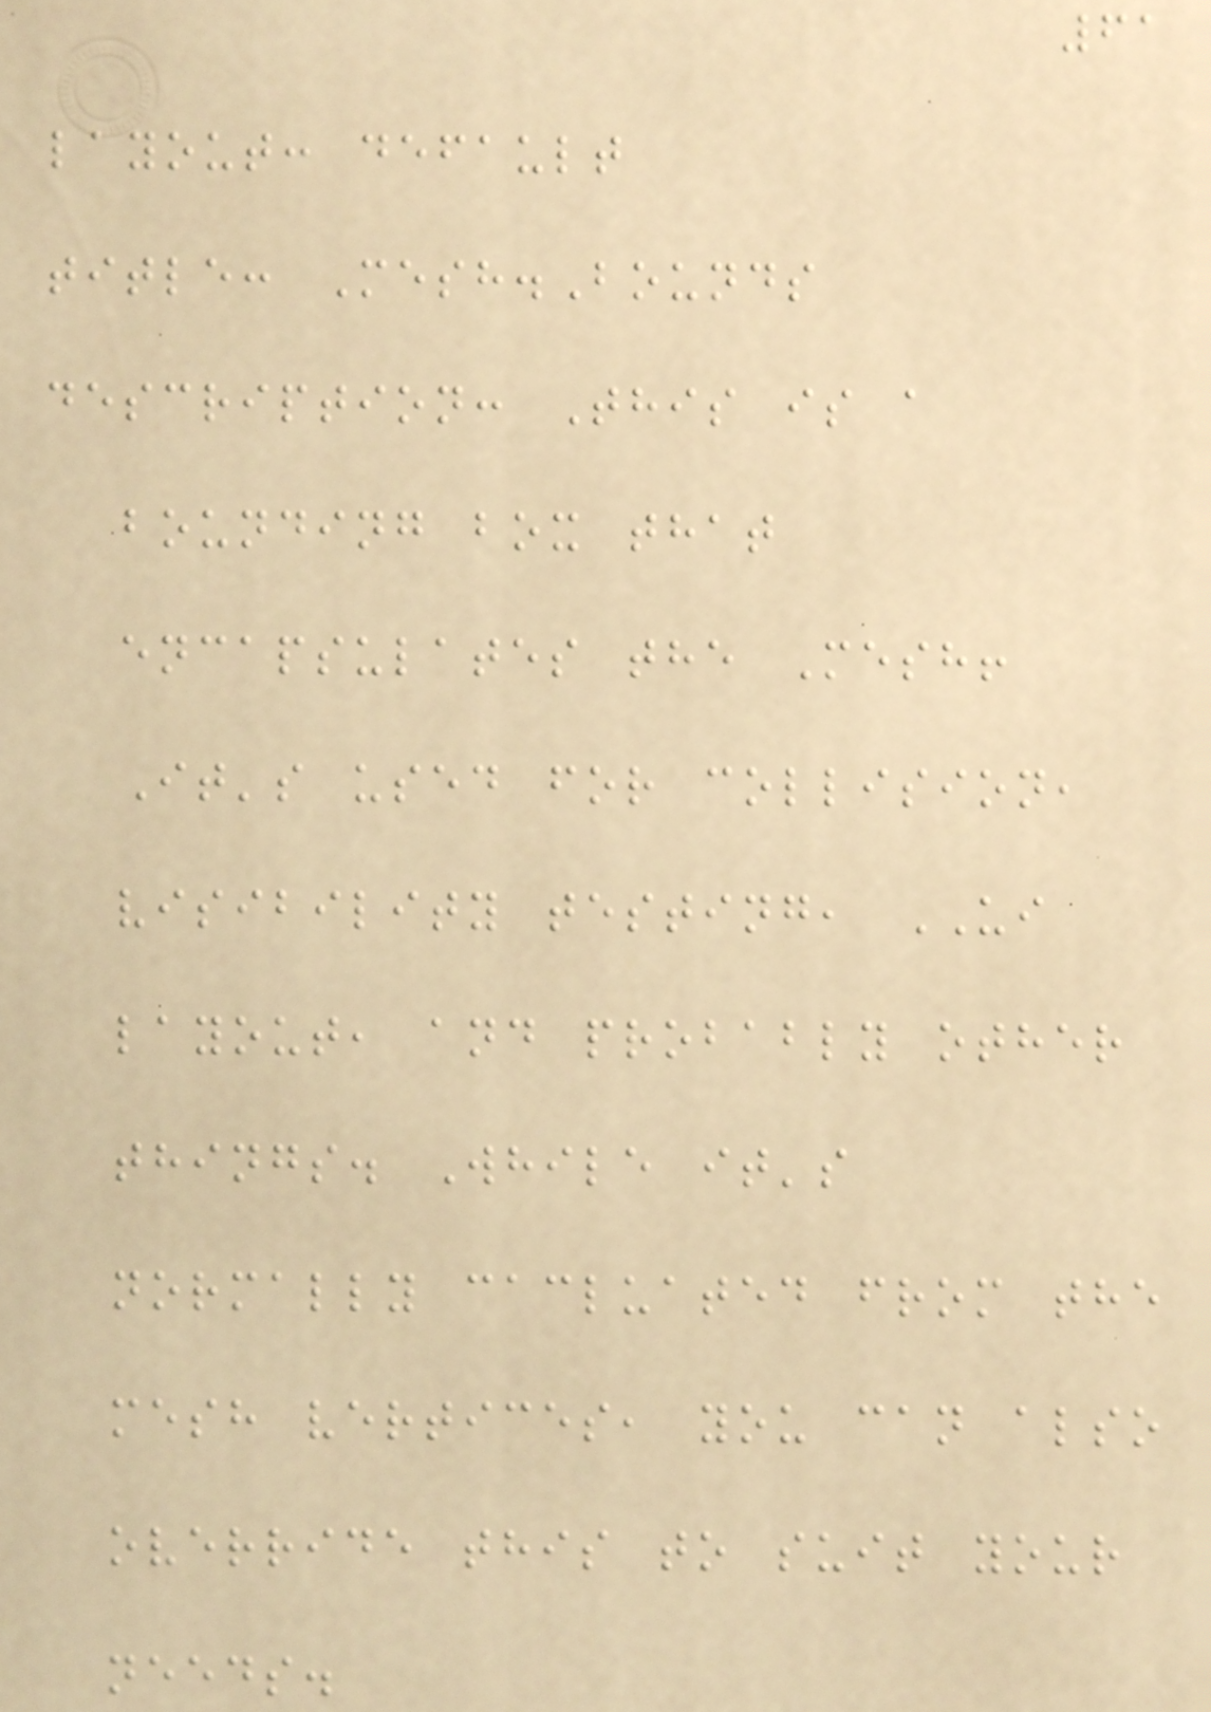61
layout: default
title: Mesh.Bounds
description: This is a
bounding box that
encapsulates the Mesh!
It's used for collision,
visibility testing, UI
layout, and probably other
things. While it's
normally cacluated from the
mesh vertices, you can also
override this to suit your
needs.
